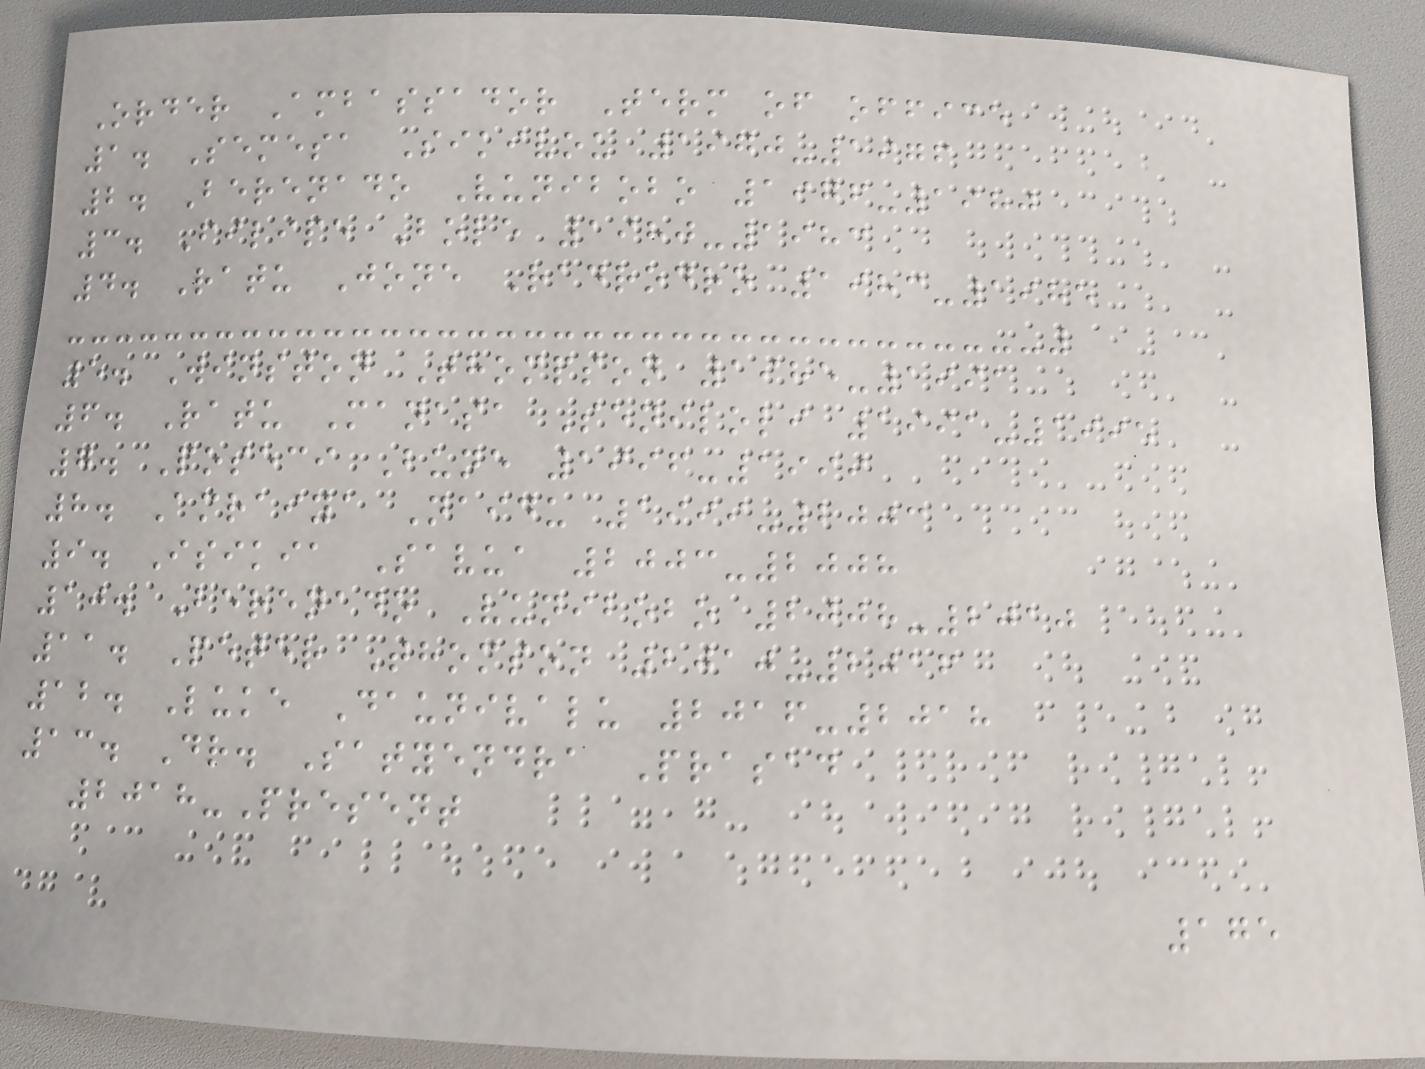Order Ambassador Term of office
1. Semesa Sikivou 1970-1976
2. Berenado Vunibobo 1976-1980
3. Filipe Bole 1980-1983
4. Ratu Jone Radrodro 1983-1985
5. Winston Thompson 1985-1991
6. Ratu Manasa Seniloli 1991-1995
7. Poseci Bune 1996-1999
8. Amraiya Naidu 1999-2003
9. Isikia Savua 2003-2008
10. Berenado Vunibobo 2008-2010
11. Peter Thomson 2010-2016
12. Luke Daunivalu 2016-2018
13. Dr. Satyendra Prasad
2018-Present
175
